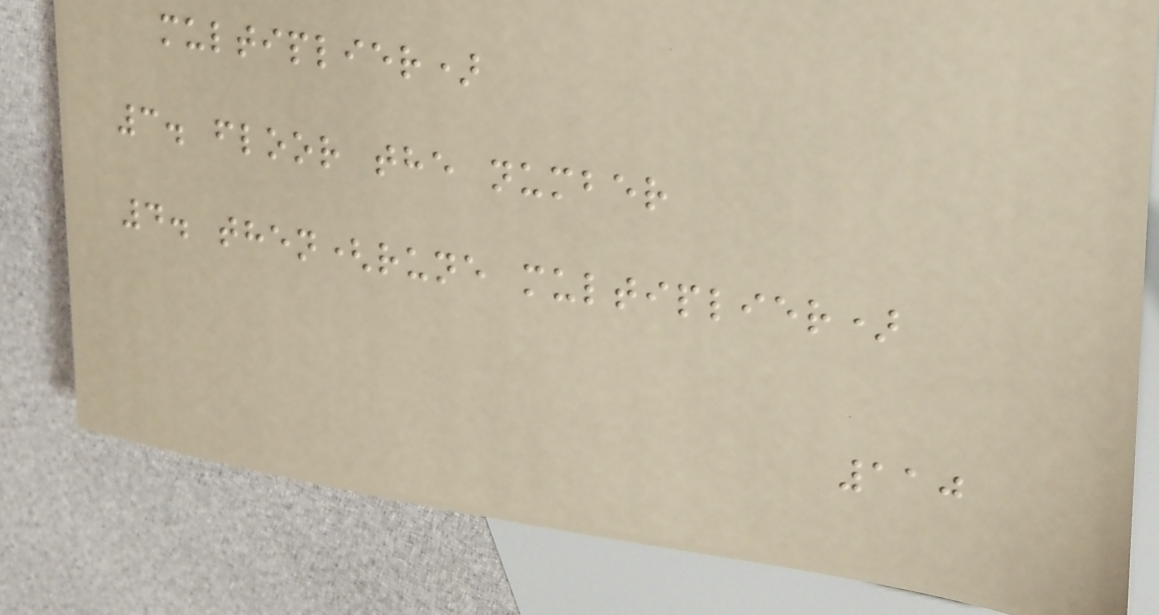multiplier)
3. floor the number
4. then(rune multiplier)
110
